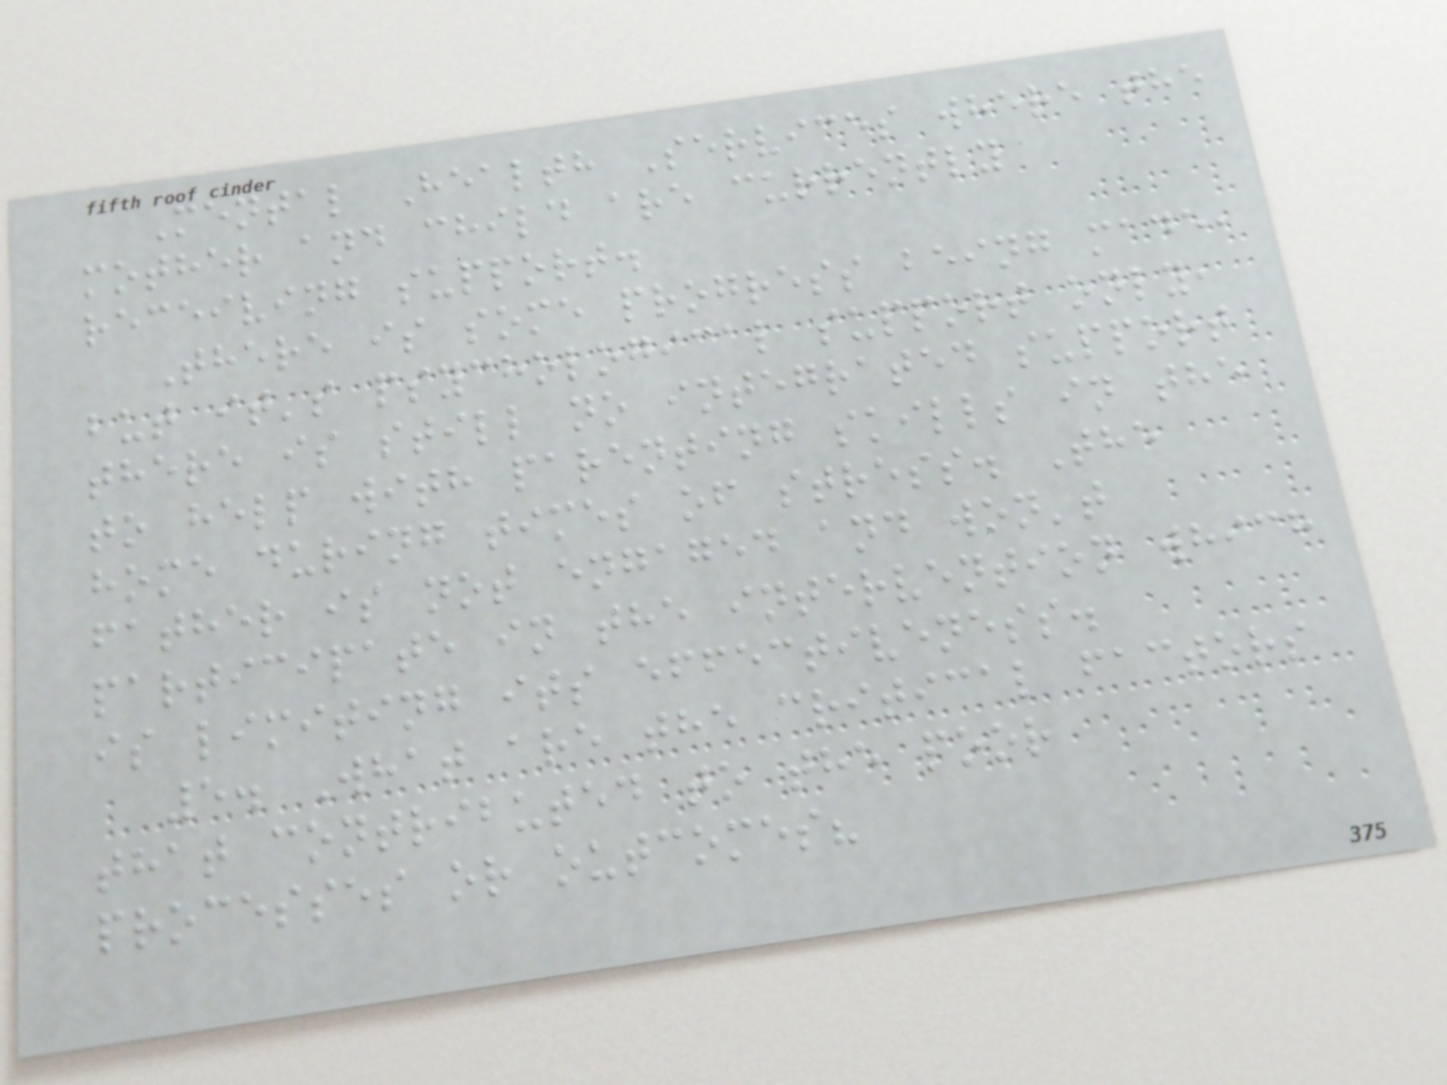Mental Health Services where the
mother and child are currently
receiving support.
There is some progress being made,
but it's psychological support only,
there is still no integrated support
to help with parenting skills in the
home during times of stress. The
father is not engaged and won't
participate in the intervention which
is limiting its effectiveness.
5. What are the critical factors
that contributed to the poor
processes or outcomes?
